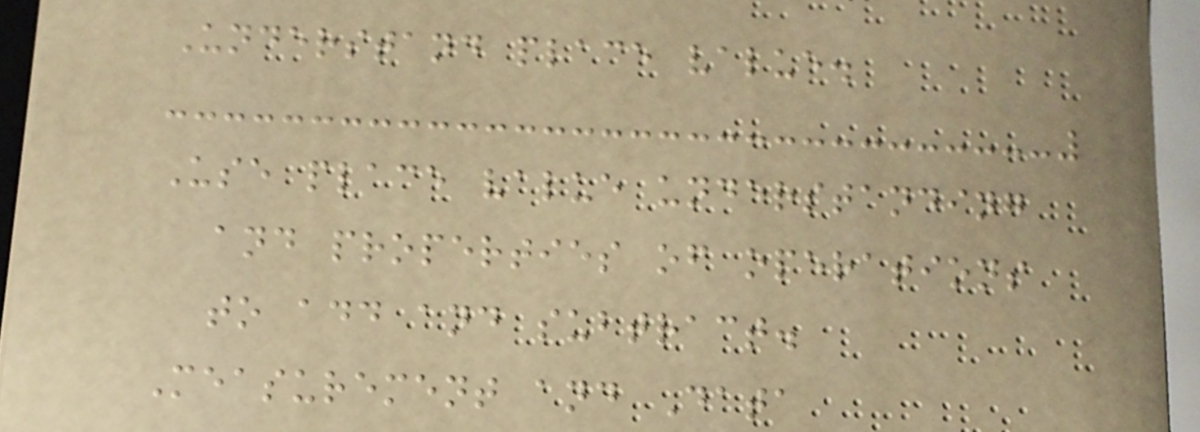Understand place value.
Use place value understanding
and properties of operations
to add and subtract.
Measurement and Data
